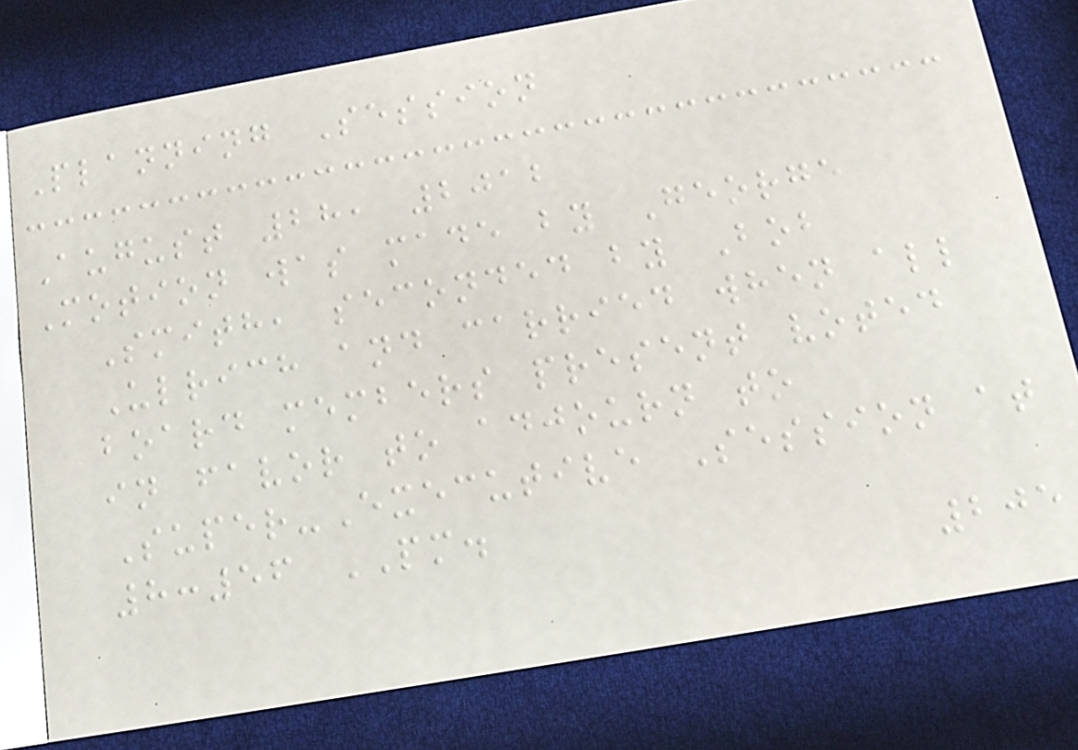Planning Session
August 28, 2012
Motion was made by George
Smith, seconded by Bob
Ulrich and carried when all
board members present voted
in favor to adjourn to
Super-Executive Session at
8:56 PM.
205
